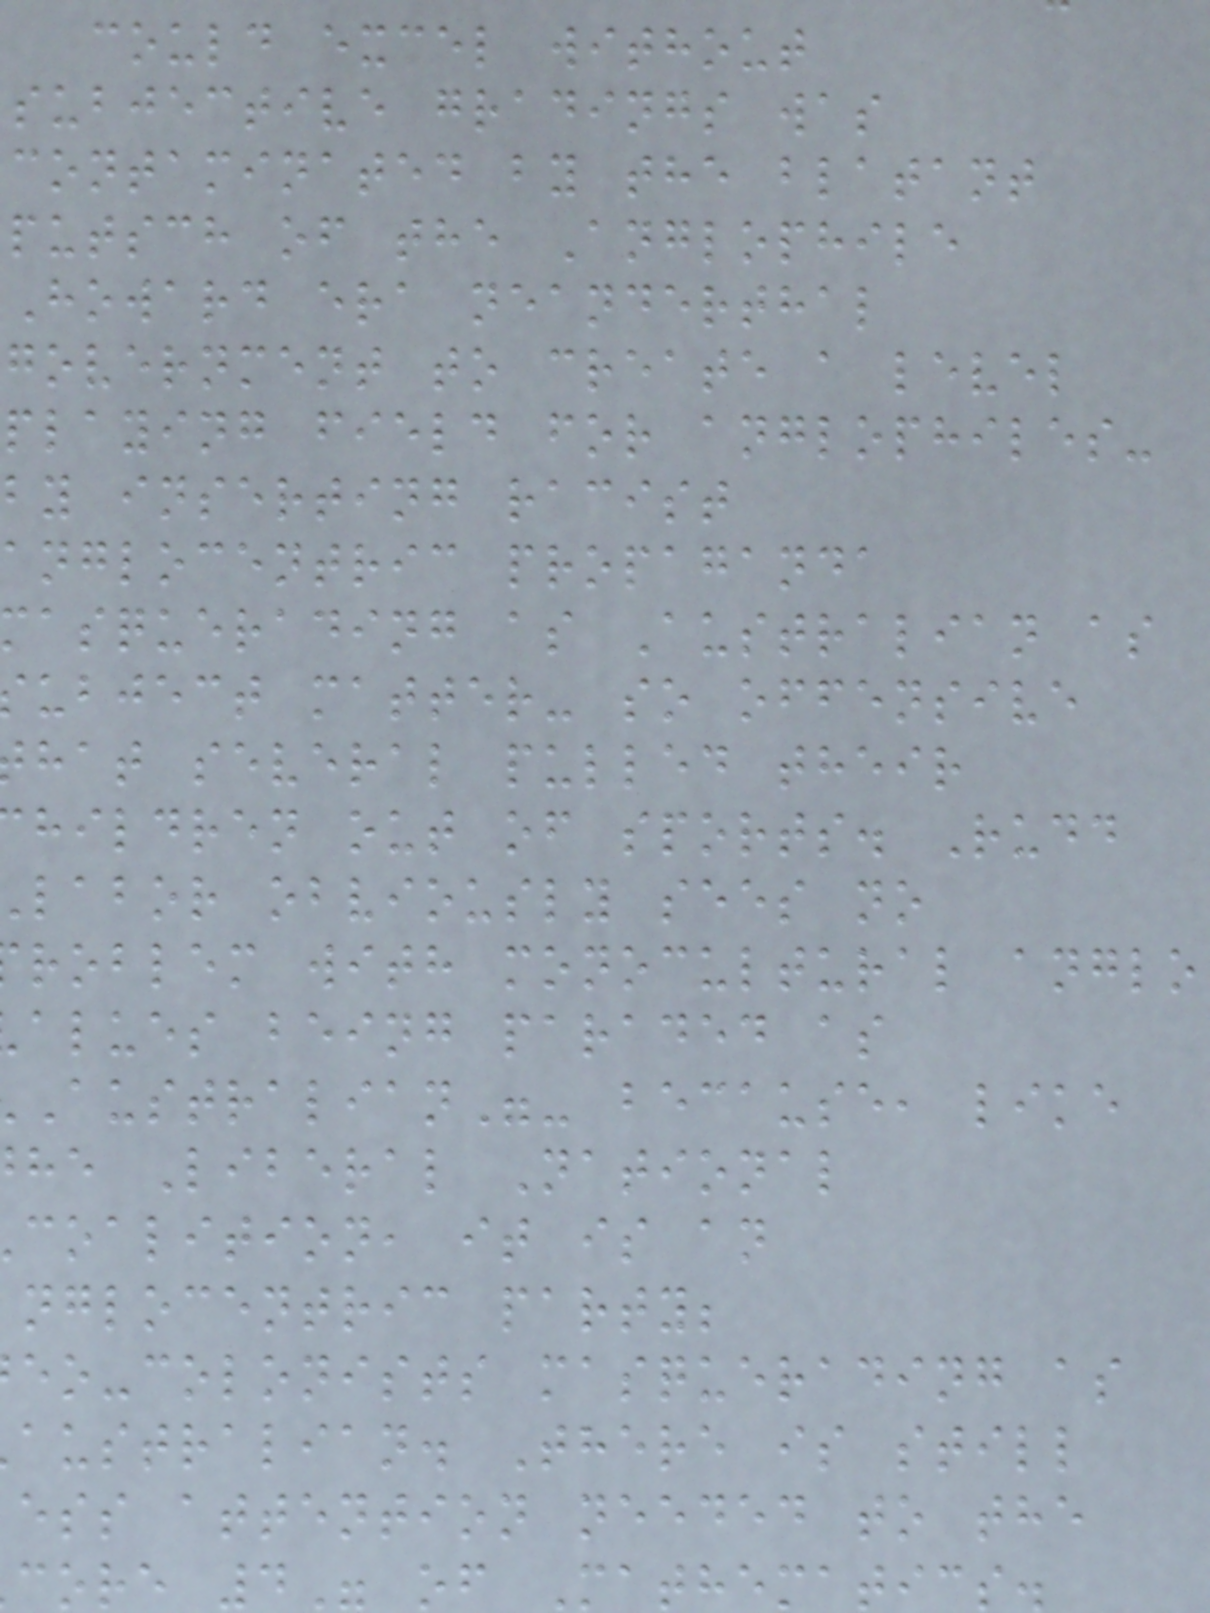could excel without
subjective gradings was
contaminated by the blatant
putsch of the Anglophile
Howard era neanderthal
government to create a level
playing field for anglophiles-
by inserting racist
anglocentric propaganda
asquerading as Australian as
ubject matter- so offensive
hat several pulled their
hildren out of sports. Rudd
labor obviously sees no
roblem with monocultural anglo
alues being paraded as
Australian"- because, like
he Liberal National
coalition, it is an
nglocentric party;
eo-colonists masquerading as
australian. There is still
ess attention needed to the
core 4" of Mathematics.
